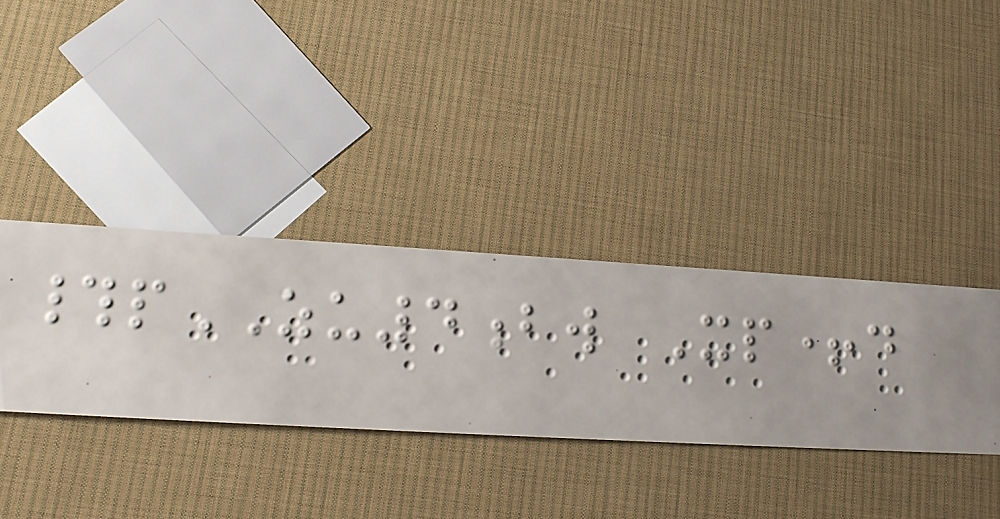#pZU4bw Xp+d
